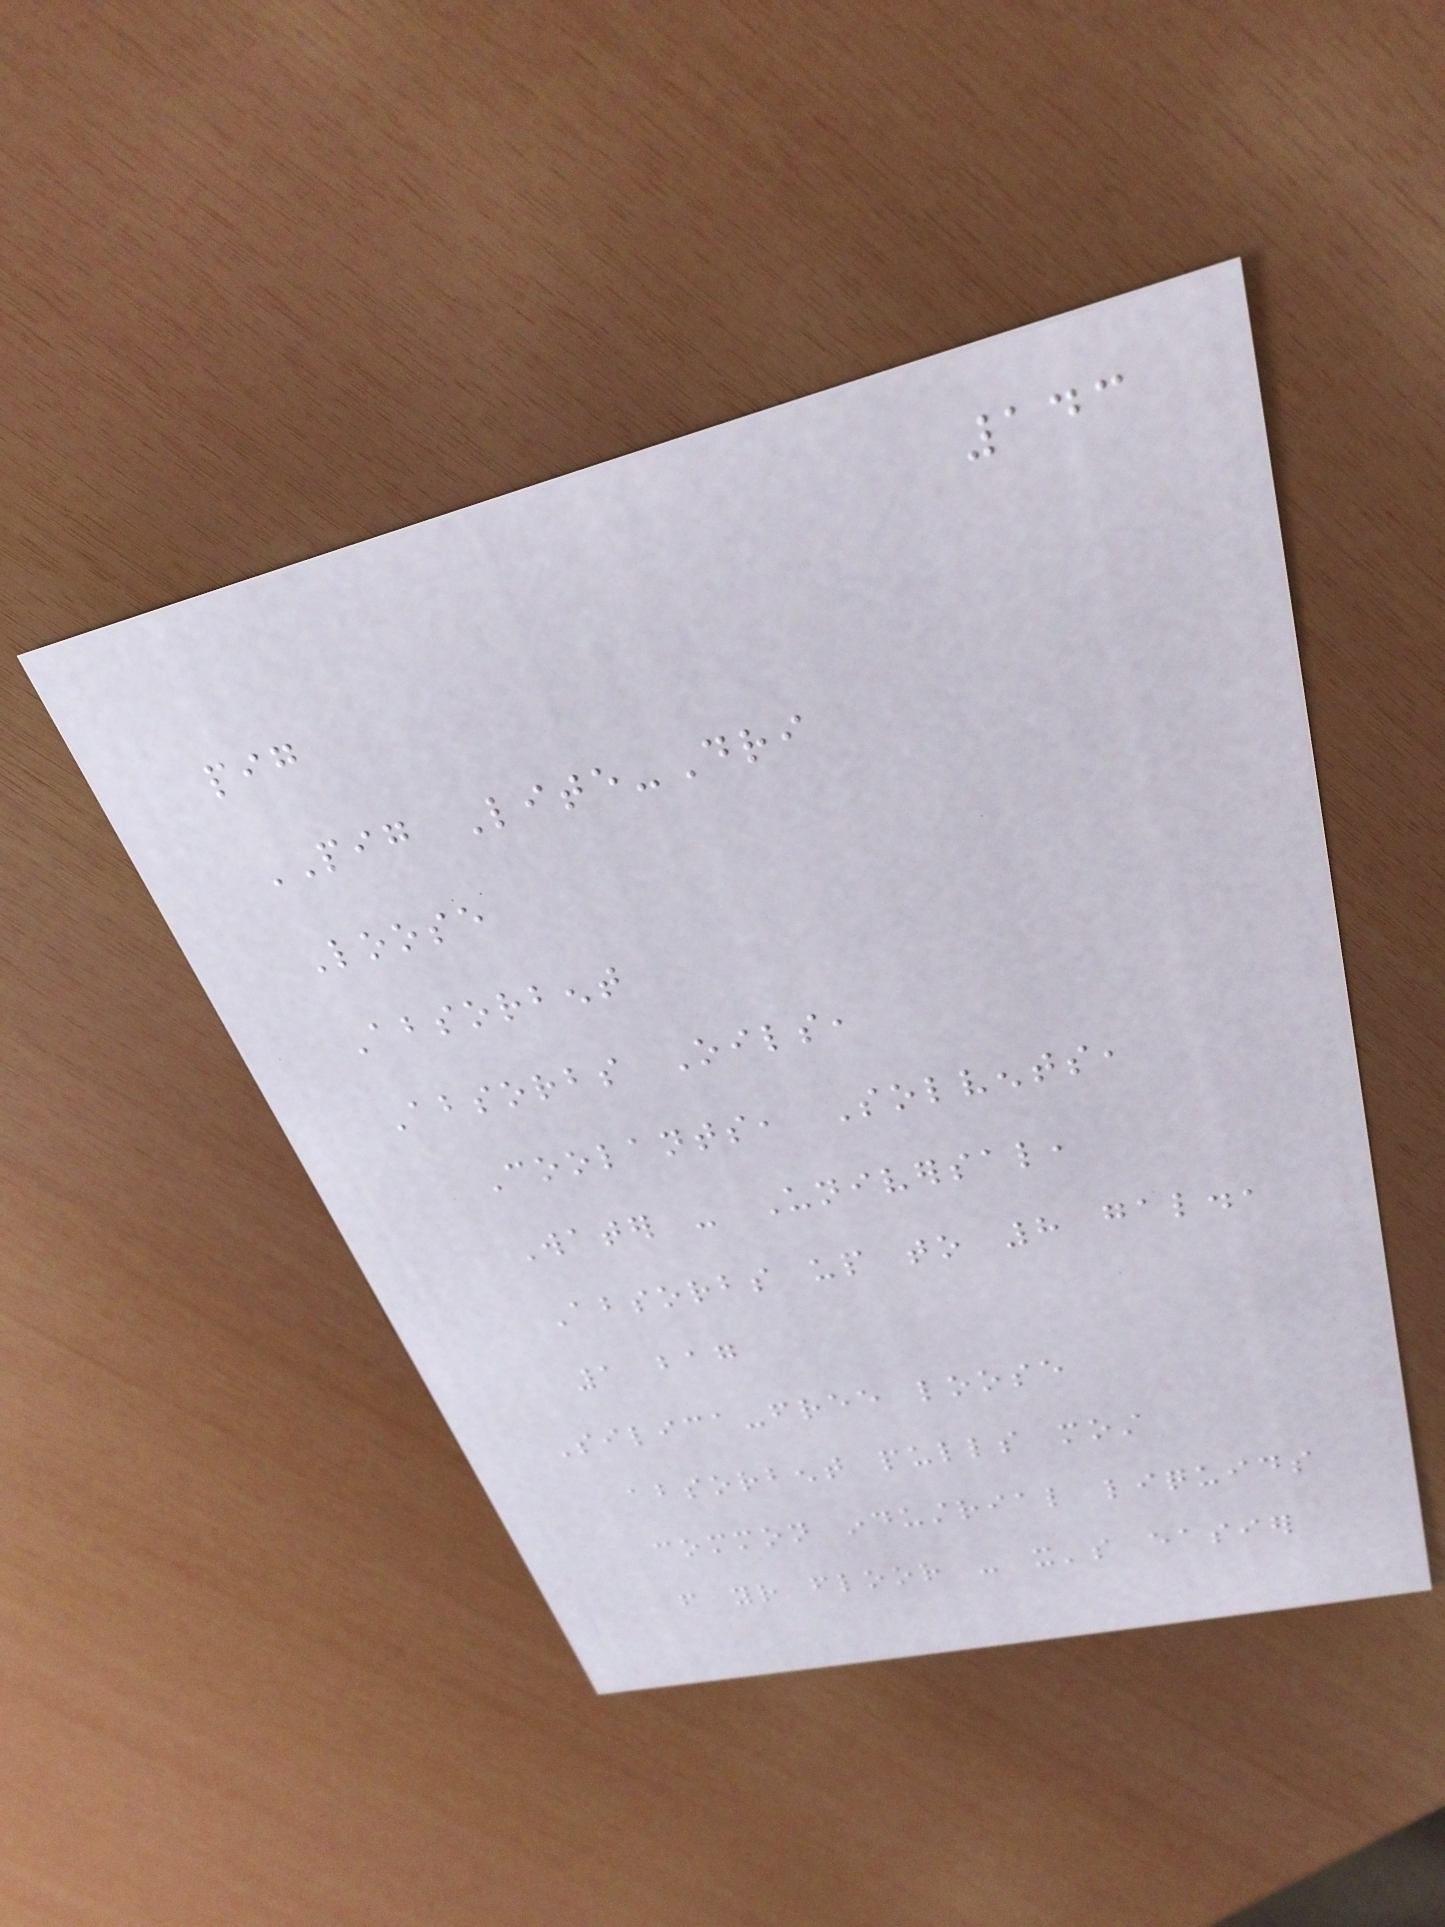143
pig
PIG Lite-Dri
Loose
Absorbent
Absorbs Oils,
Coolants, Solvents,
Water - Universal,
Absorbs up to 8 gal.,
1 bag
Silica-free loose
absorbent pulls most
common industrial liquids
from your floor - it's easier
